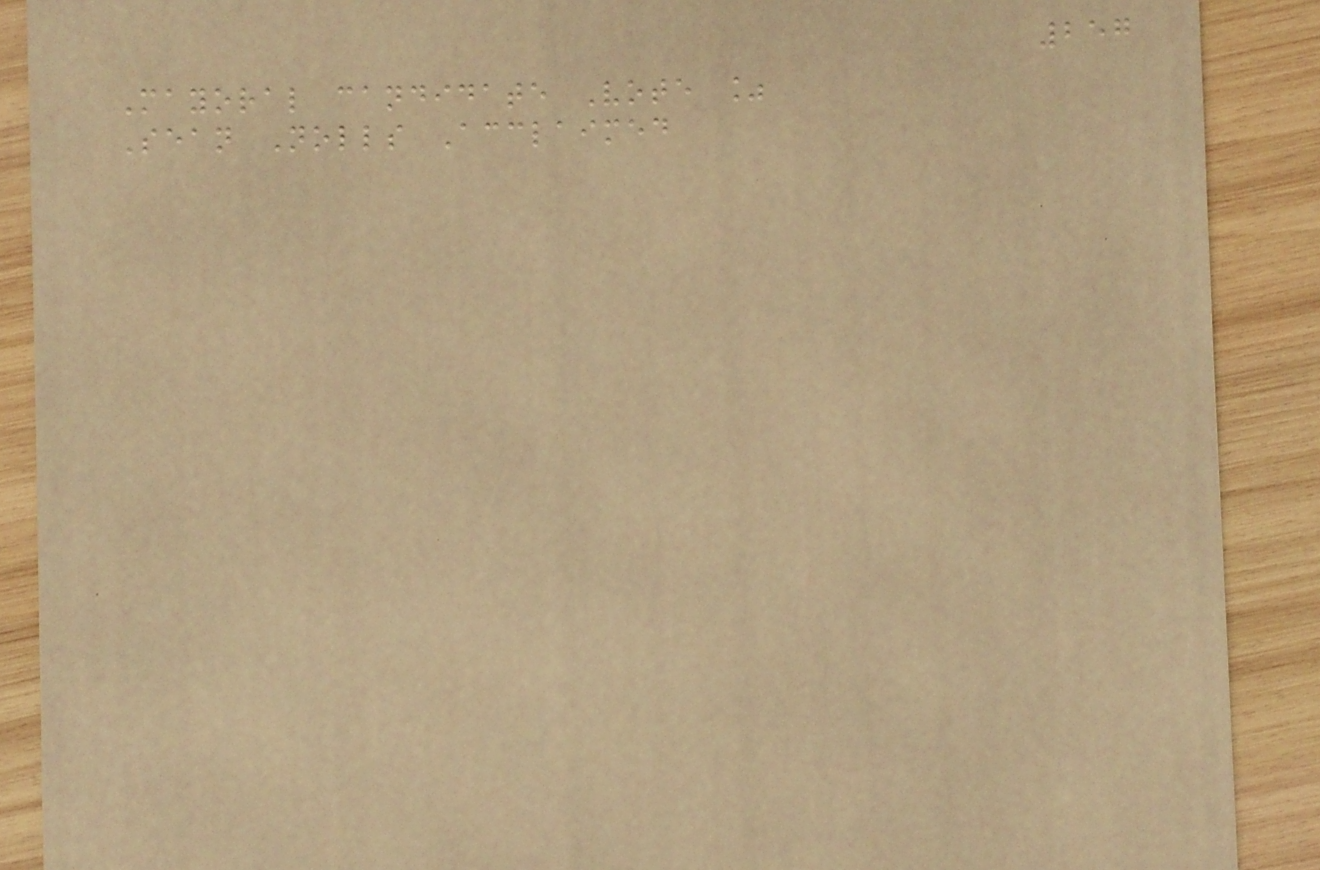257
Mayoral candidate Vote %
Sean Nolls Acclaimed
